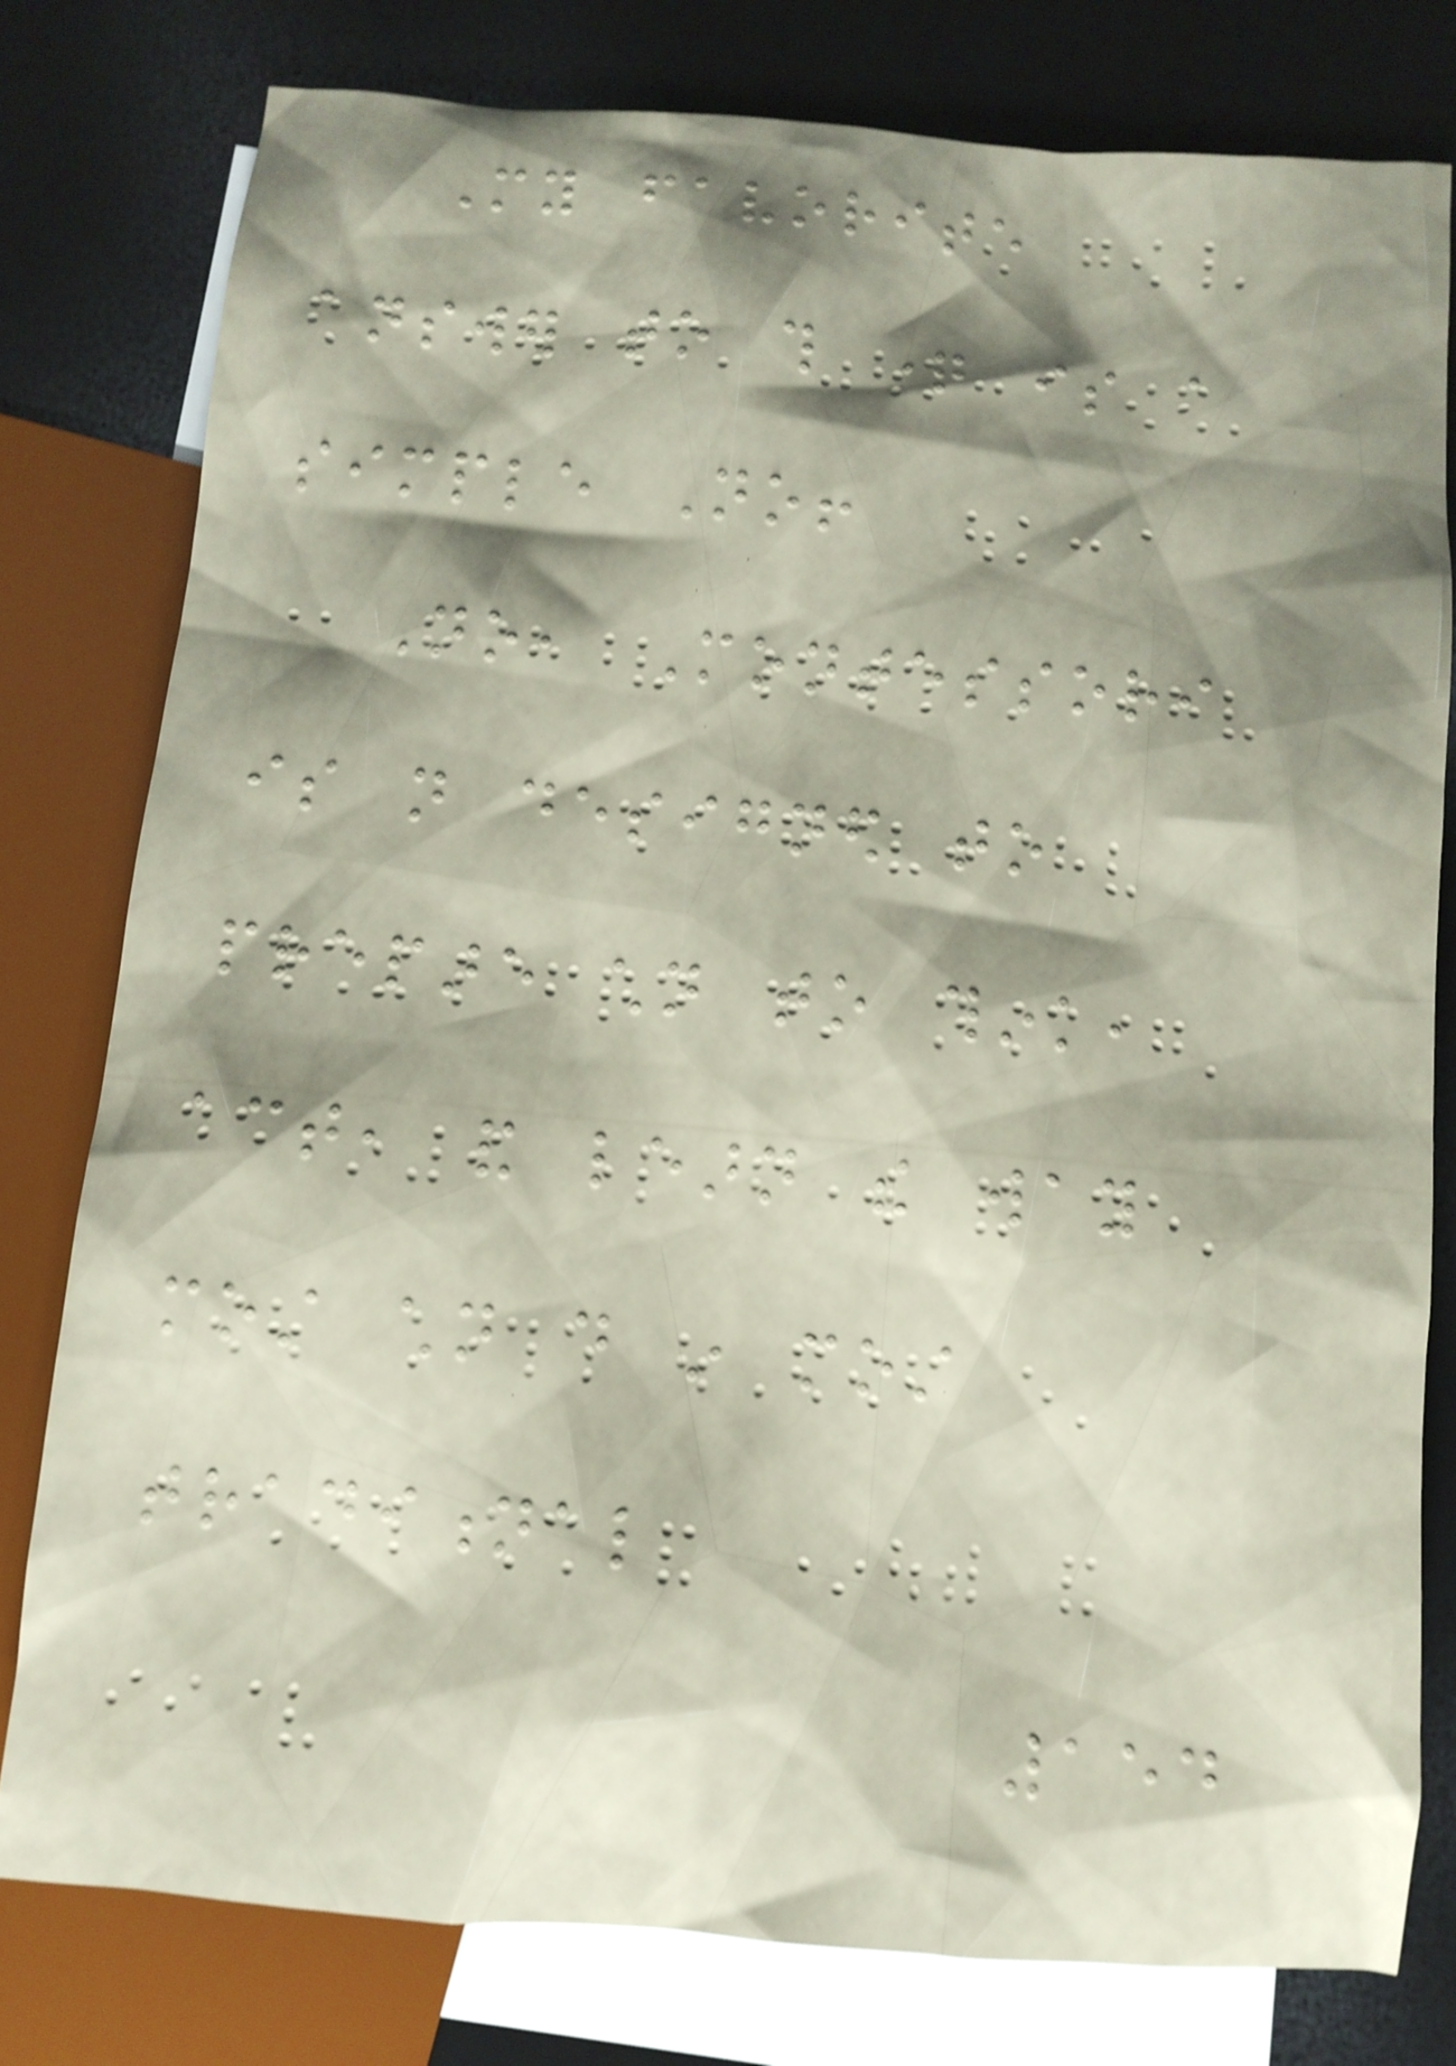My favorite
answer to this question is a
simple No!
No, Montessori
is not designed to
prepare children to think,
act, and learn the way
most children do in most
traditional
154
